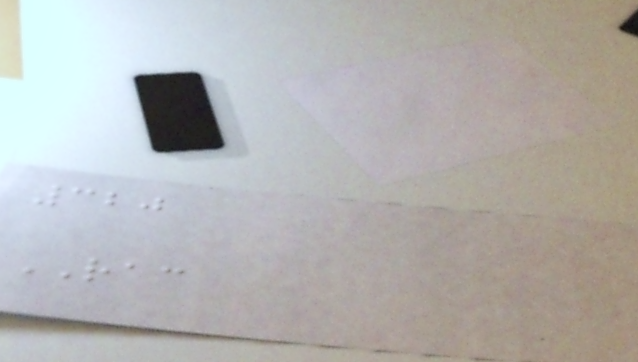320
RAC
